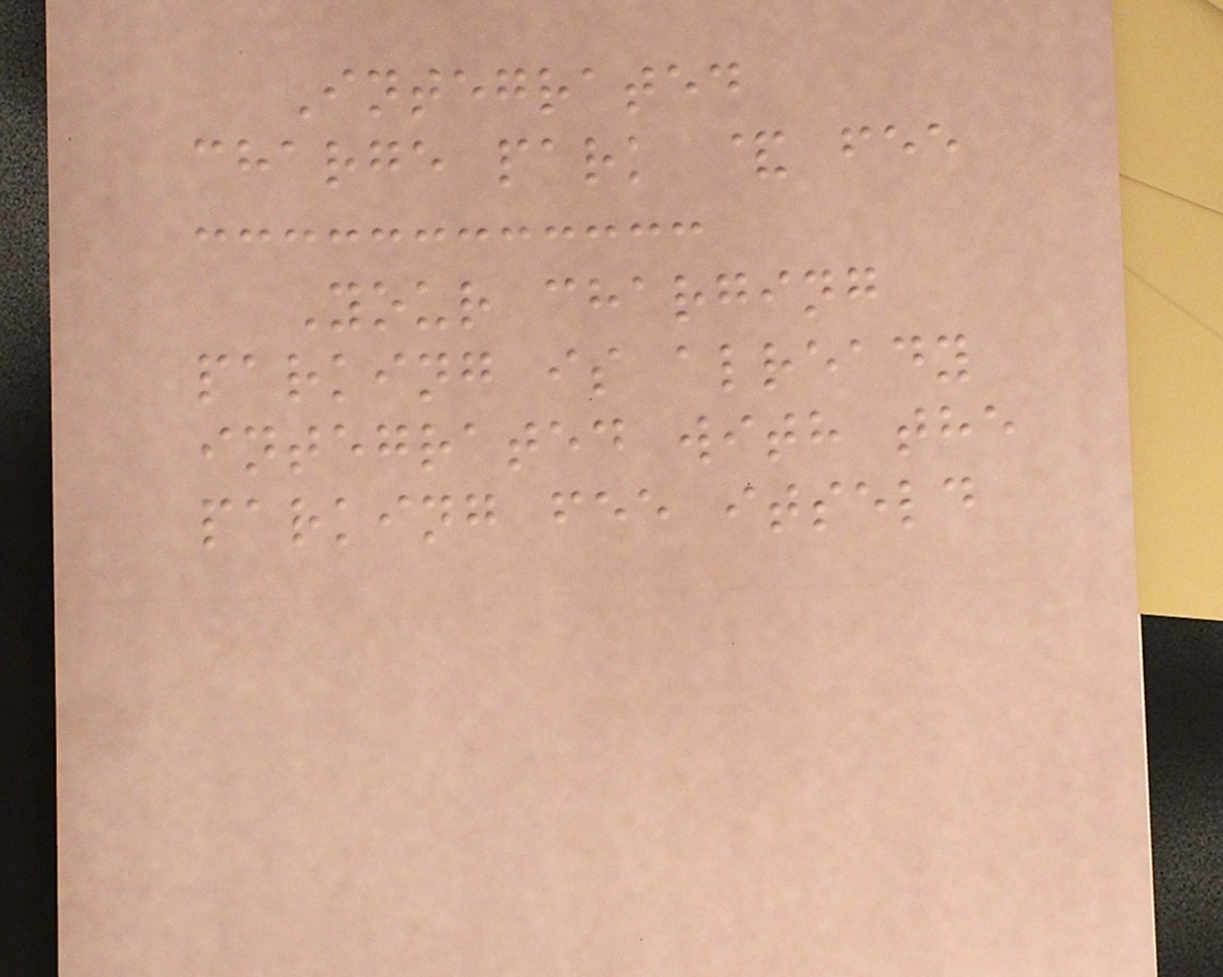Integrated
charge park & fee
Your charging
parking is already
integrated with the
parking fee itseld
